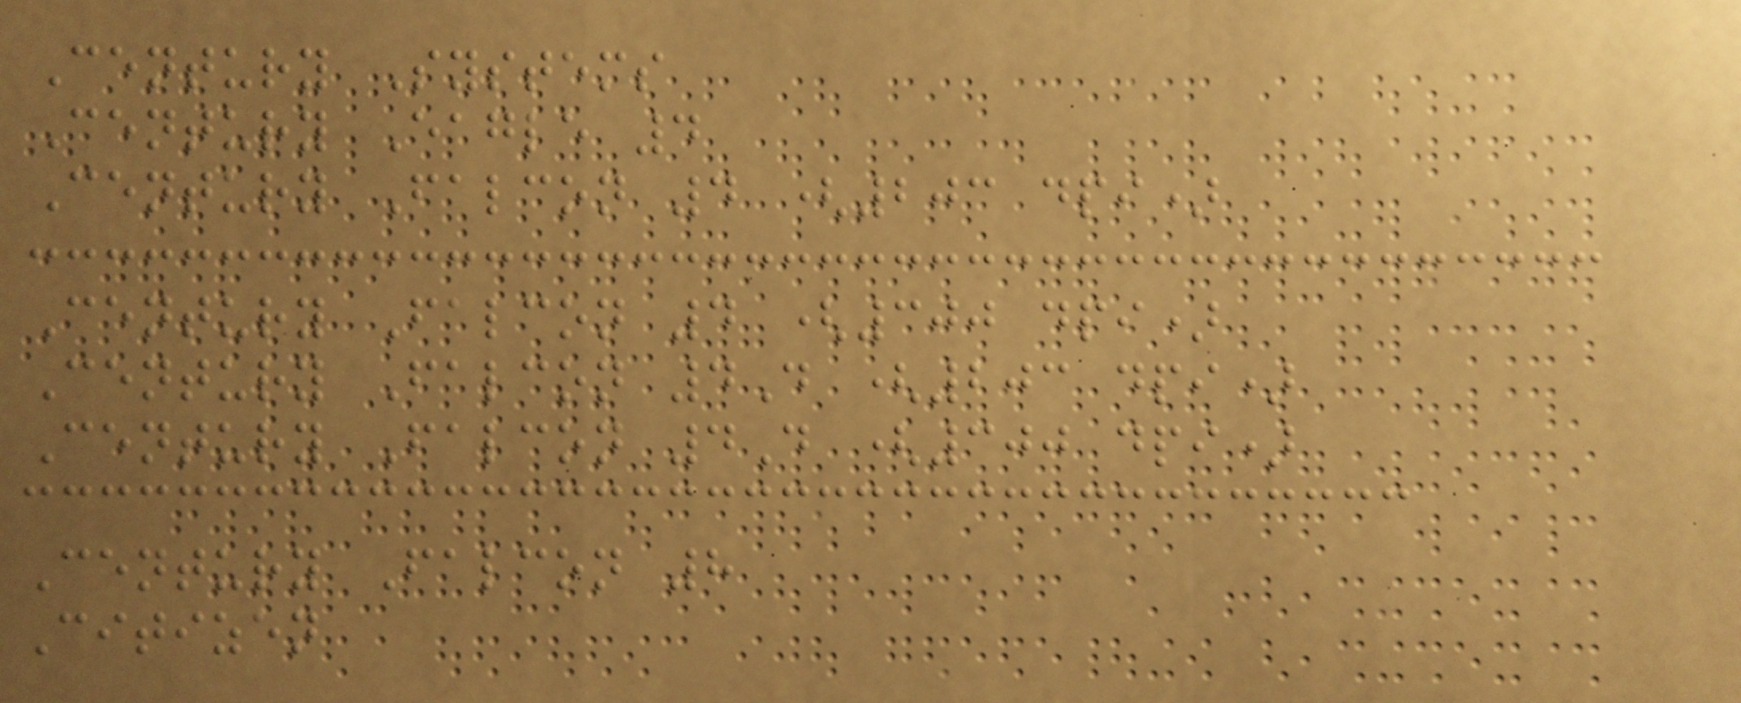Century Systems
Century Eagle 4
Century Falcon 4 (203 dpi)
Century Falcon 4 (300 dpi)
Century Falcon 4D (203 dpi)
Century Falcon 4D (300 dpi)
Century Falcon 8
Citizen
